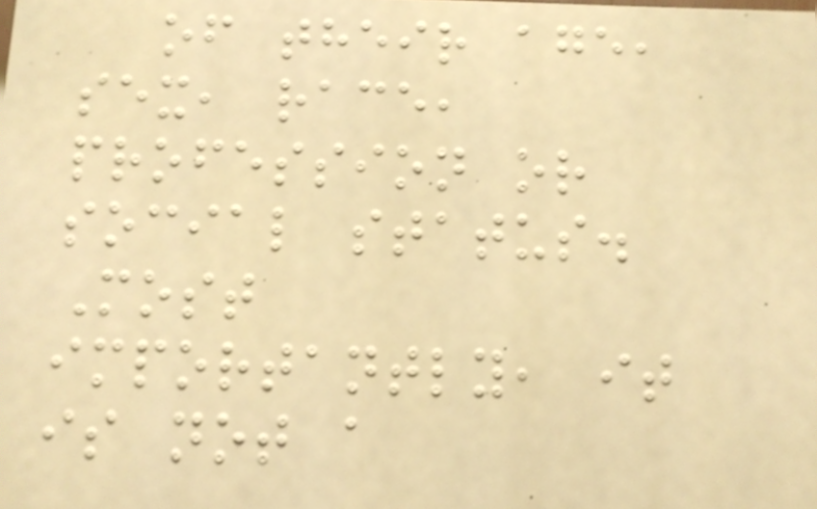of their age,
sex, race,
profession or
social status.
Most
importantly, it
is not a
